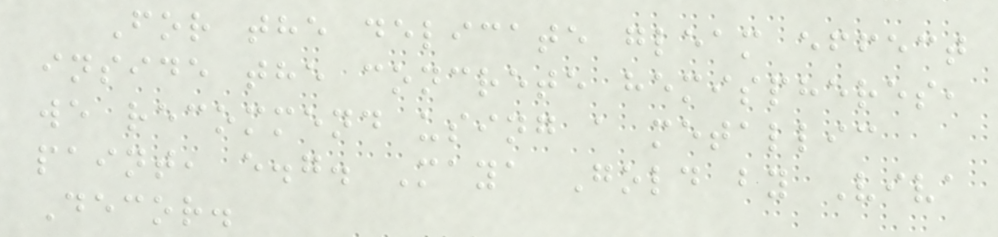For the delicate gleam effect
inside the concrete hemispheres,
we recommend using a metallic
paint, e.g. Maya Gold by Viva
Decor.
